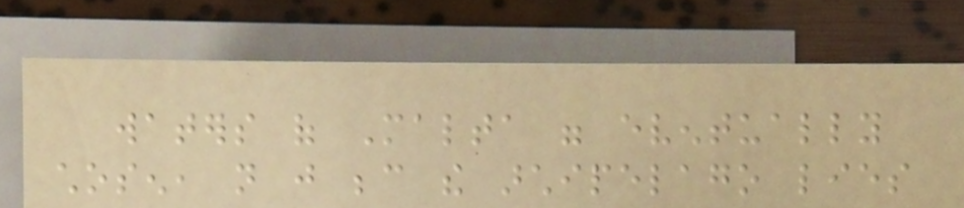waters of Malta were eventually
chosen, not just because the archipelago lies
